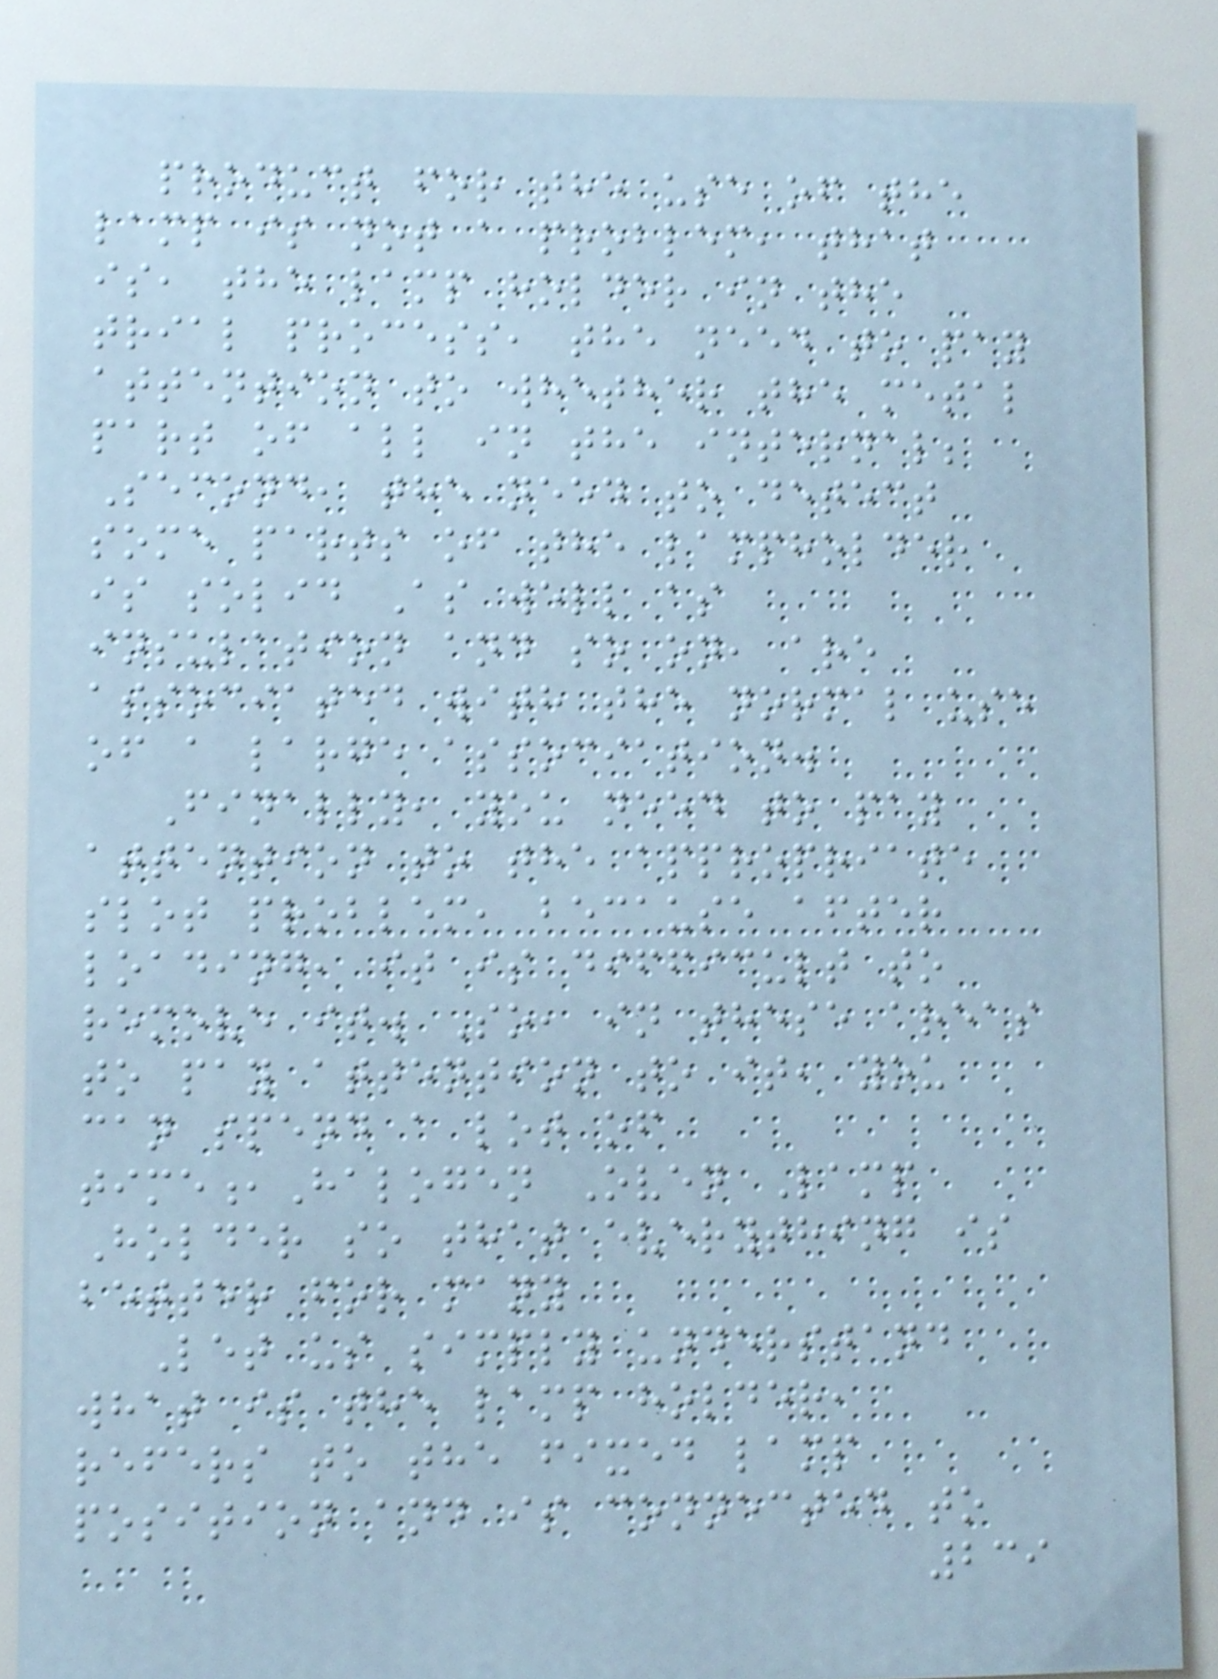product for the use of the
lamp is not a problem, that
is, the lamp holder in the
trial process, the need to pay
attention to whether the metal
part of all in the internal;
Second, the need to detect
some parts of the lampholder
is solid As well as
insulation and so on, are
associated with the normal use
of a large association.
Finally, you need to pay
attention to the appropriate
slot problem, because after
loading, it is difficult to
remove it. So, in these areas
to pay attention to it, you
can spend a lot of
time,Halogen Oven Lamp
Holder so that everything is
better for many
Let us simply understand
what is the lamp holder,
refers to the fixed lamp
position and is connected to
239
